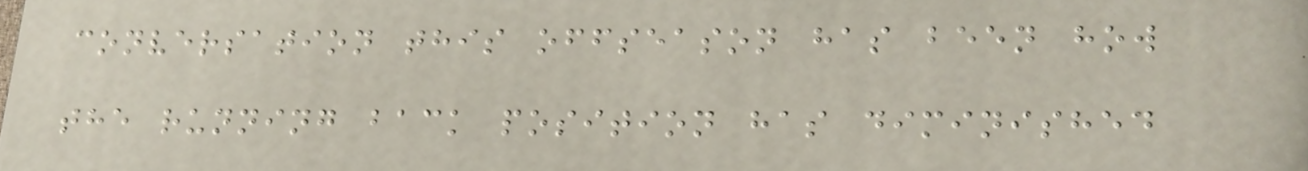conversation this offseason has been how
the running back position has diminished
